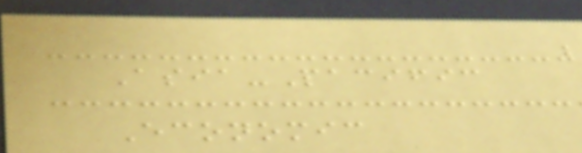Asia-Pacific
Economic
